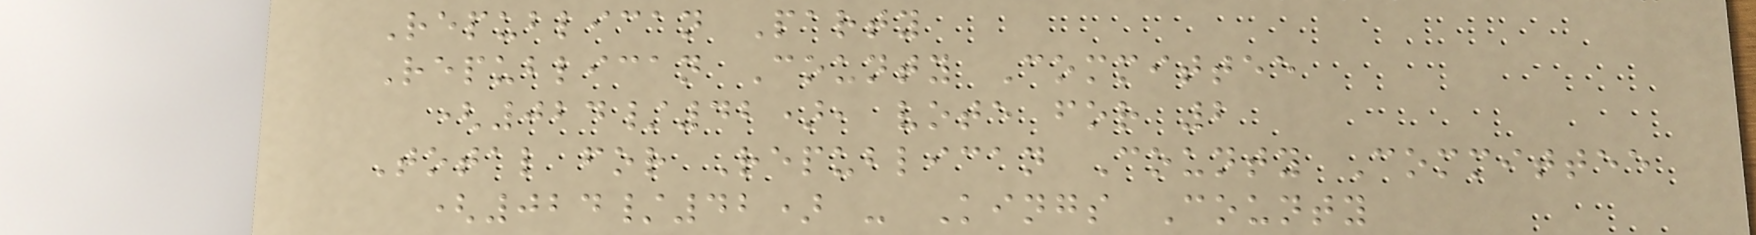Republican Party
Republican County Committee
(024/42), vote for 2
Total for Republican County Committee
(024/42) - Kings County
